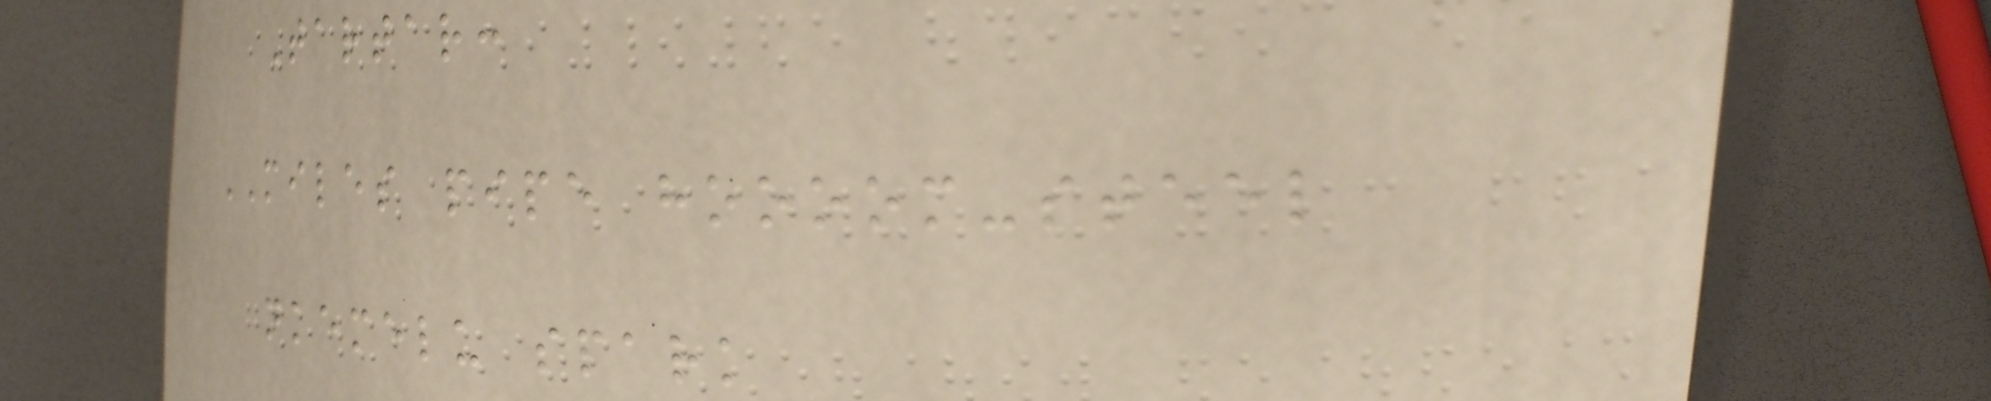Tartar:
MILES pipe hoooom-steel
nkemelu spark
